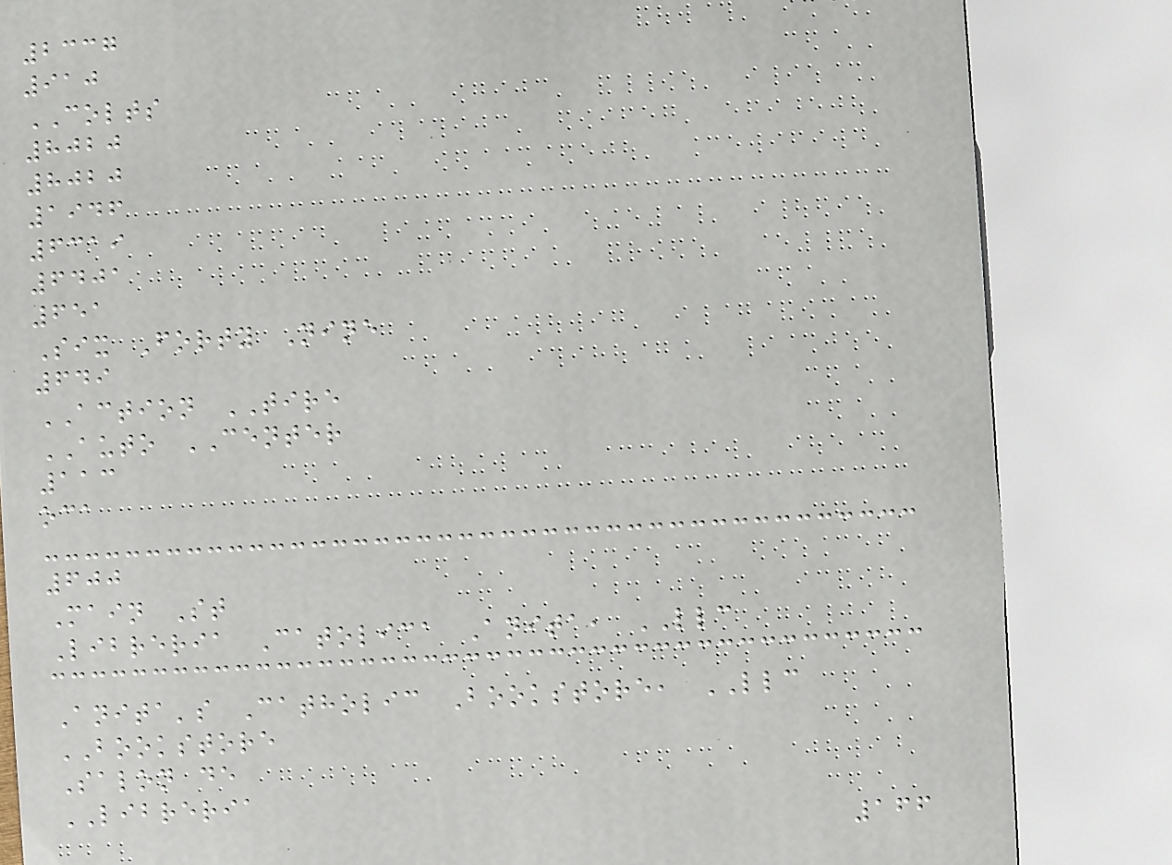2337
910
COLTS
8020
8020
1946
6319
6401
651
Six Forty Nine
649
ACTION TIRE
AUTO CENTER
113
oca
600
Main St
Libreria Catolica Anita, LLC
Anita's Catholic Bookstore, LLC
BOOKSTORE
Salon de
LIBRERIA
166
